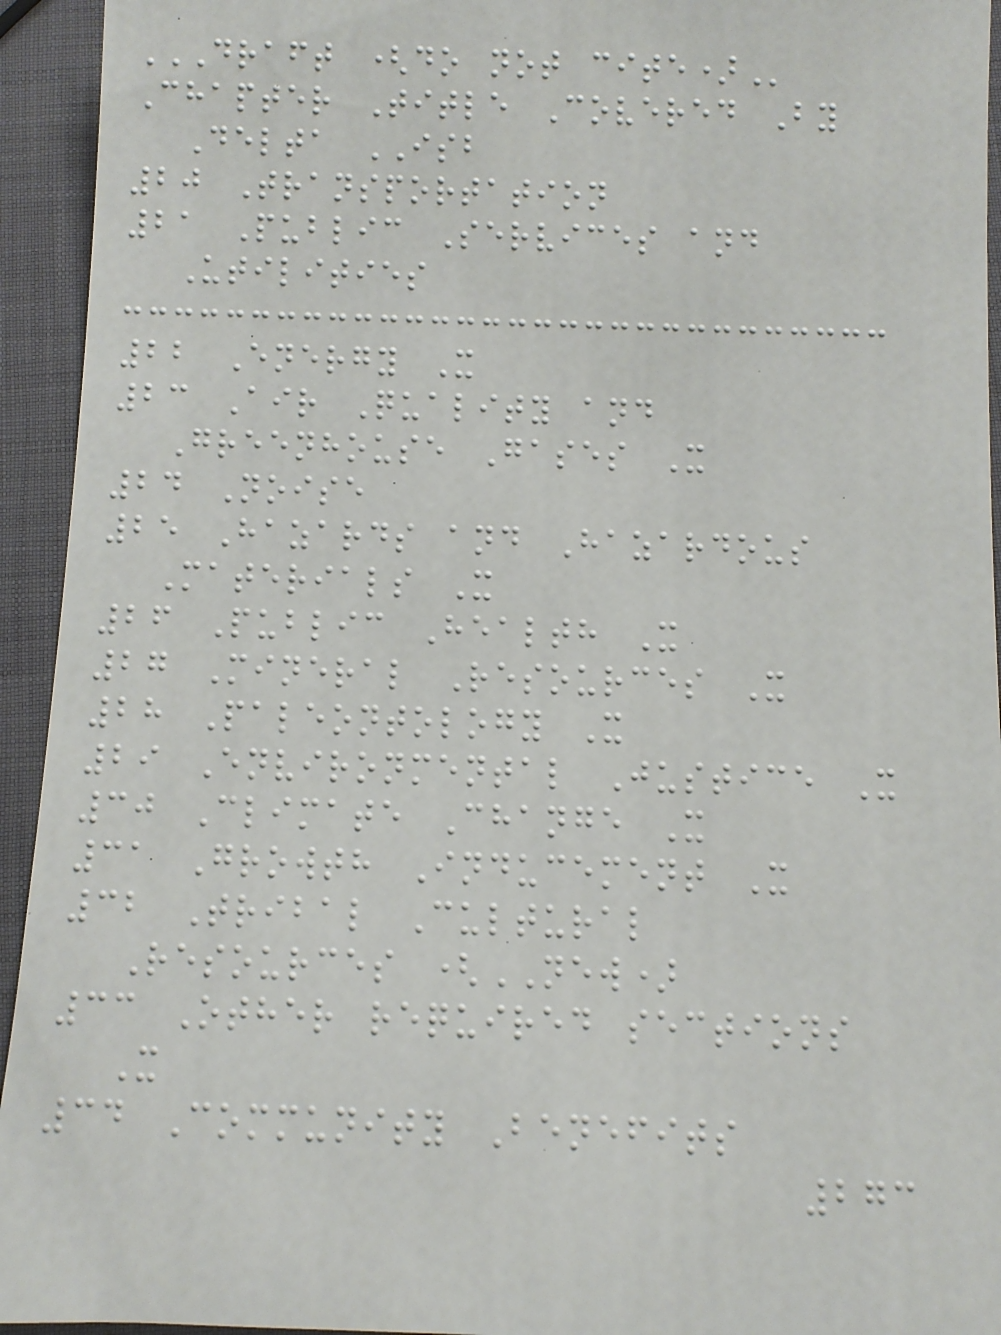DRAFT (DO NOT CITE)
Chapter Title Covered By
Delta ISB
20 Transportation
21 Public Services and
Utilities
22 Energy X
23 Air Quality and
Greenhouse Gases X
24 Noise
25 Hazards and Hazardous
Materials X
26 Public Health X
27 Mineral Resources X
28 Paleontology X
29 Environmental Justice X
30 Climate Change X
31 Growth Inducement X
32 Tribal Cultural
Resources (NEW)
33 Other required sections
X
34 Community Benefits
273
